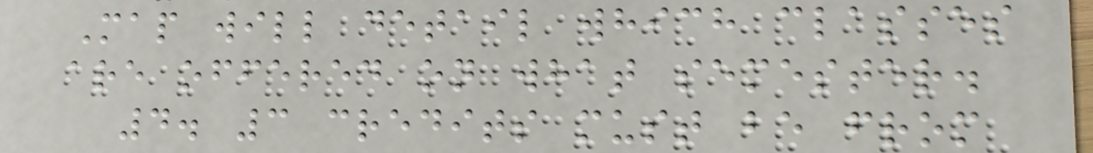Map will detail which classes
are offered on what semester.
4. 3 credits must be from
